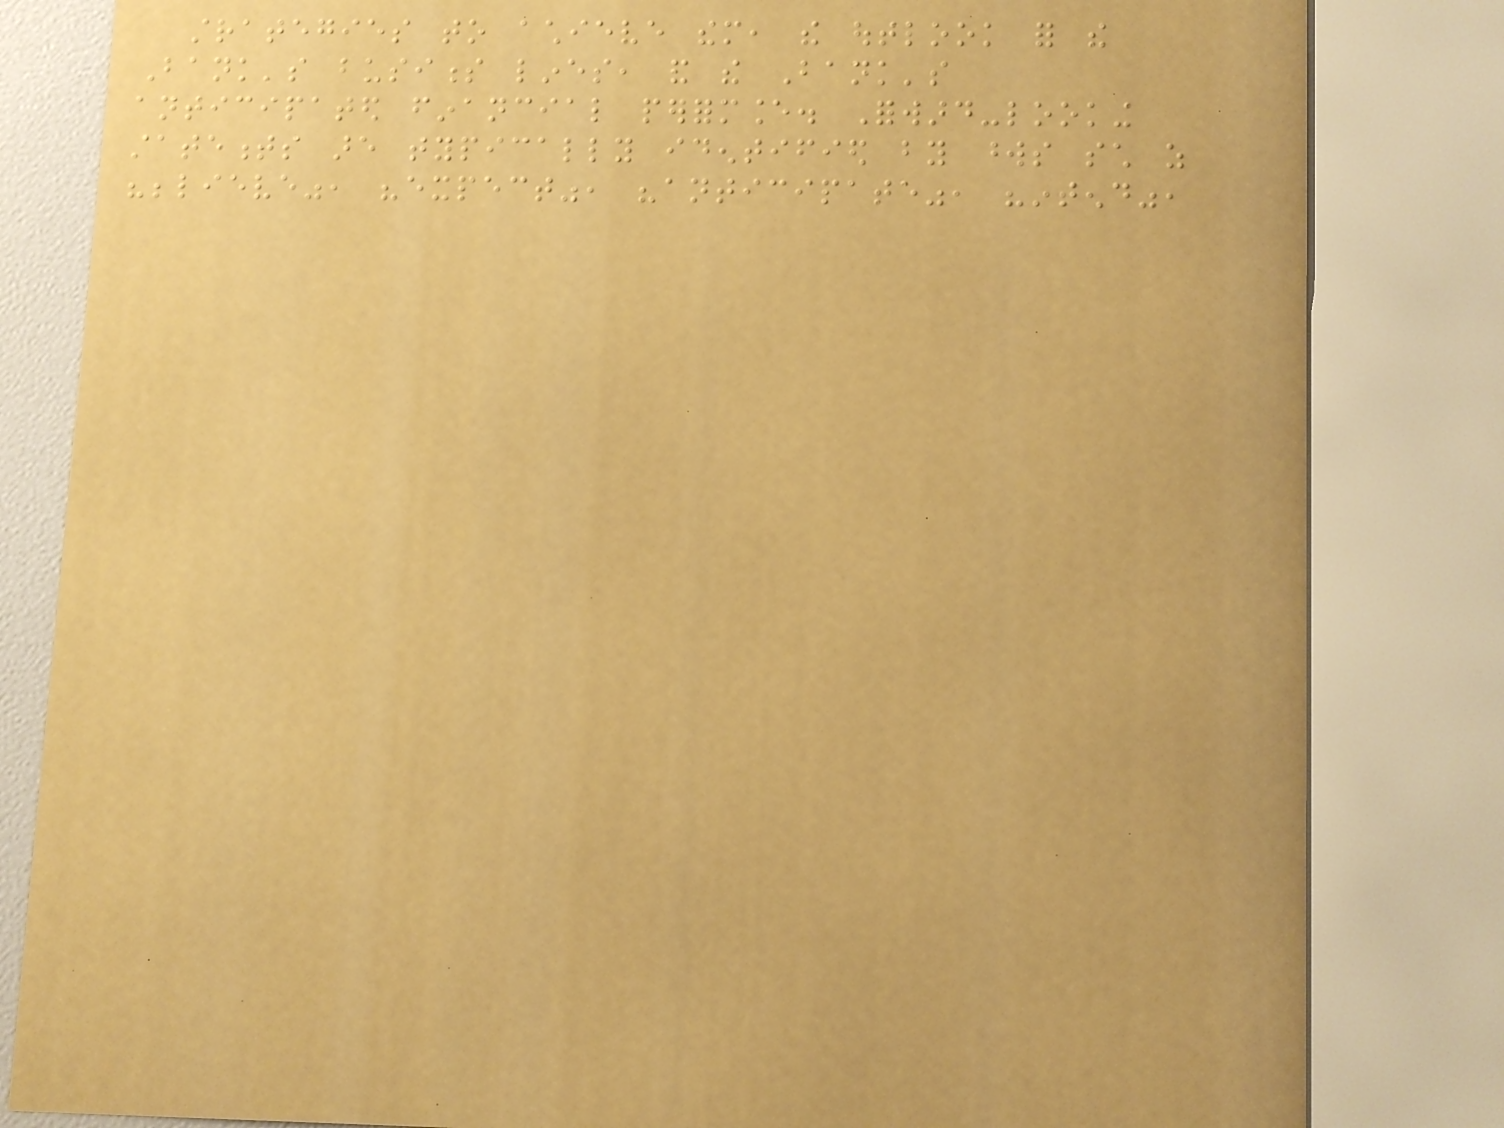strategies to achieve them, the outlook for the
Bank's business lines, and the Bank's
anticipated financial performance. Forward-looking
statements are typically identified by words such as
"believe", "expect", "anticipate", "intend",
